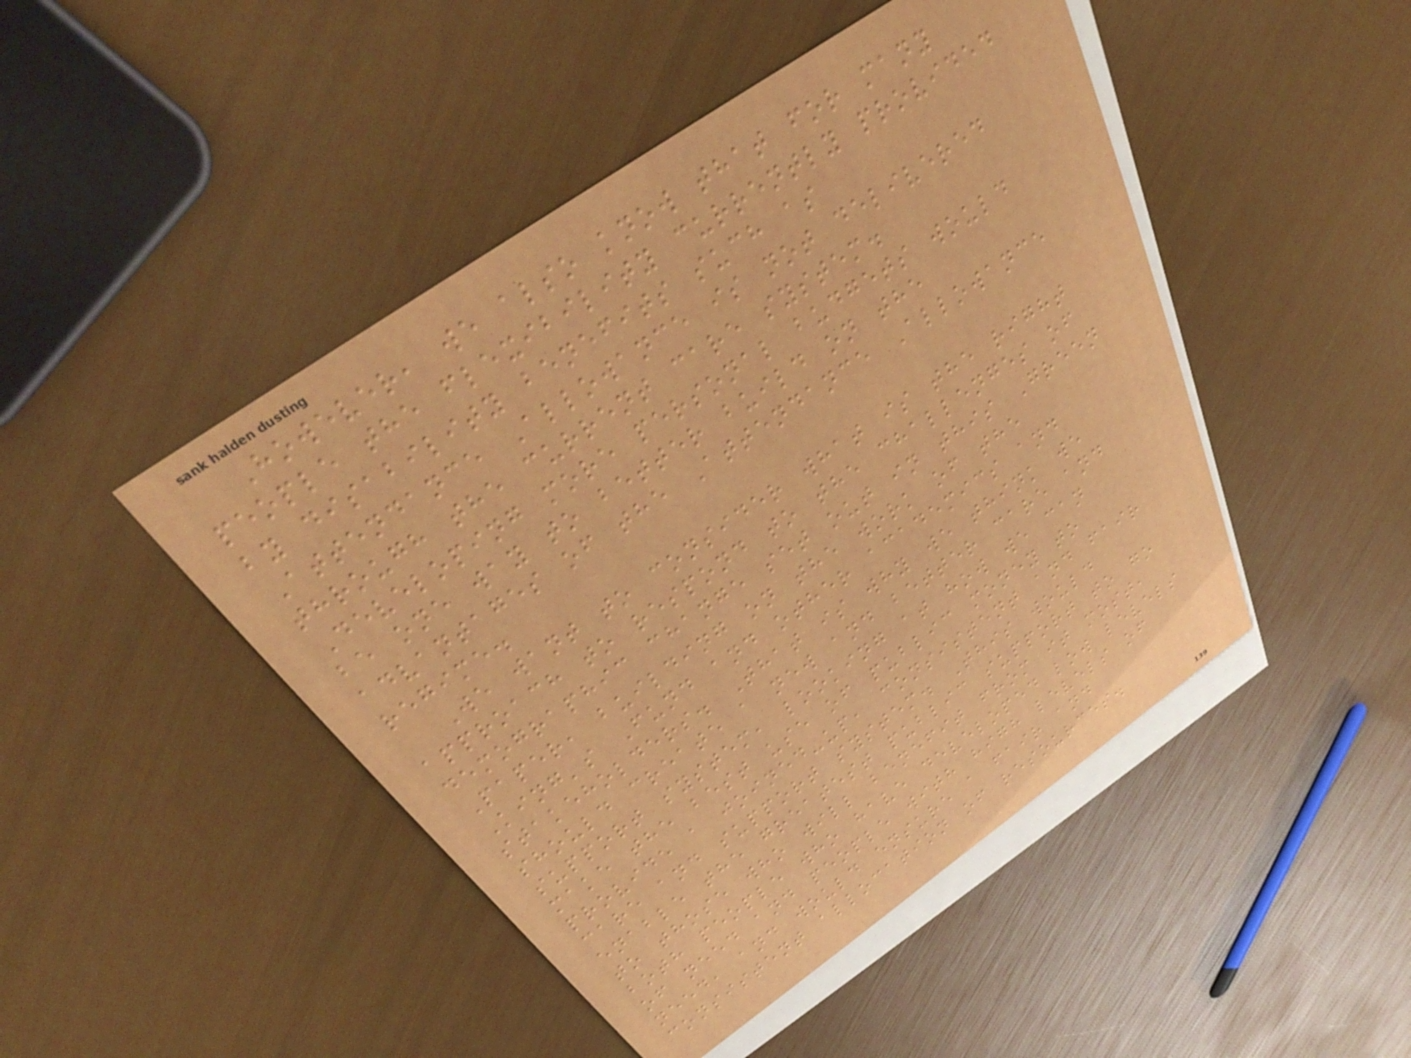However, we also know that for many
people the flexibility currently provided
by disability benefits such as
Attendance Allowance is not delivered
through the current care system.
Developing more personal budgets would
be one way to better build on the
advantages of the Attendance Allowance
regime.
We want to consider what is the right
approach to respond to the challenges of
demographic change set out in this Green
Paper, building on the work of the
King's Fund and other academics and
stakeholders. That is why we think we
should create a new and better care and
support system, looking at how we can
make the best use of public money to
provide a joined-up, consistent and fair
care and support system. This would
enable the greatest public support to go
to those who will benefit from it most,
both people who have developed low levels
of need and people with high levels of
need, and would ensure a fair and
consistent allocation of resources.
